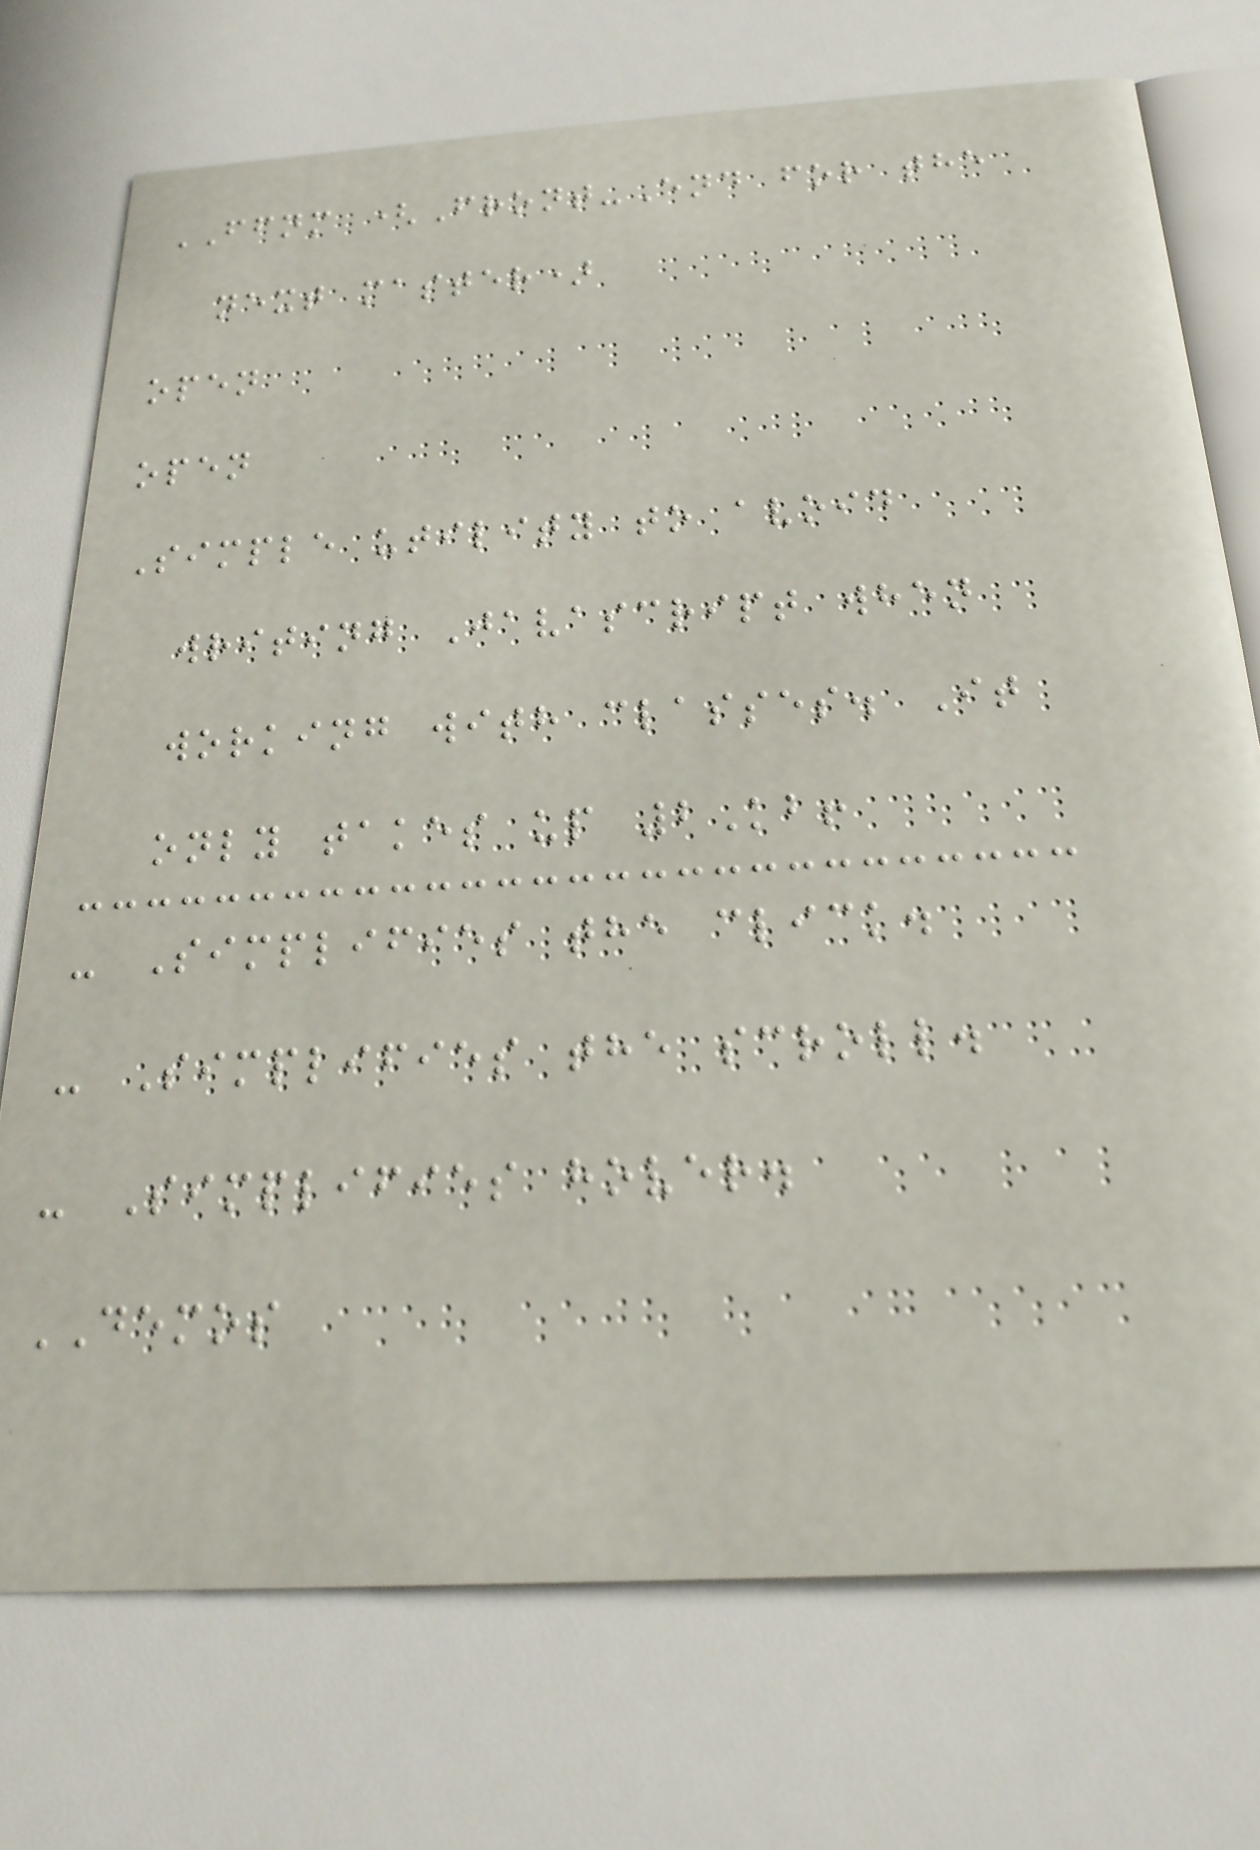FFNM (Front-End for the
next master)
open
open
Simple utility to avoid
writing Javascript when
working with classes. It
only takes up 2Kb!
- Simplifies the click.
- Simplifies the scroll.
- Simplifies hover.
DEMOS
